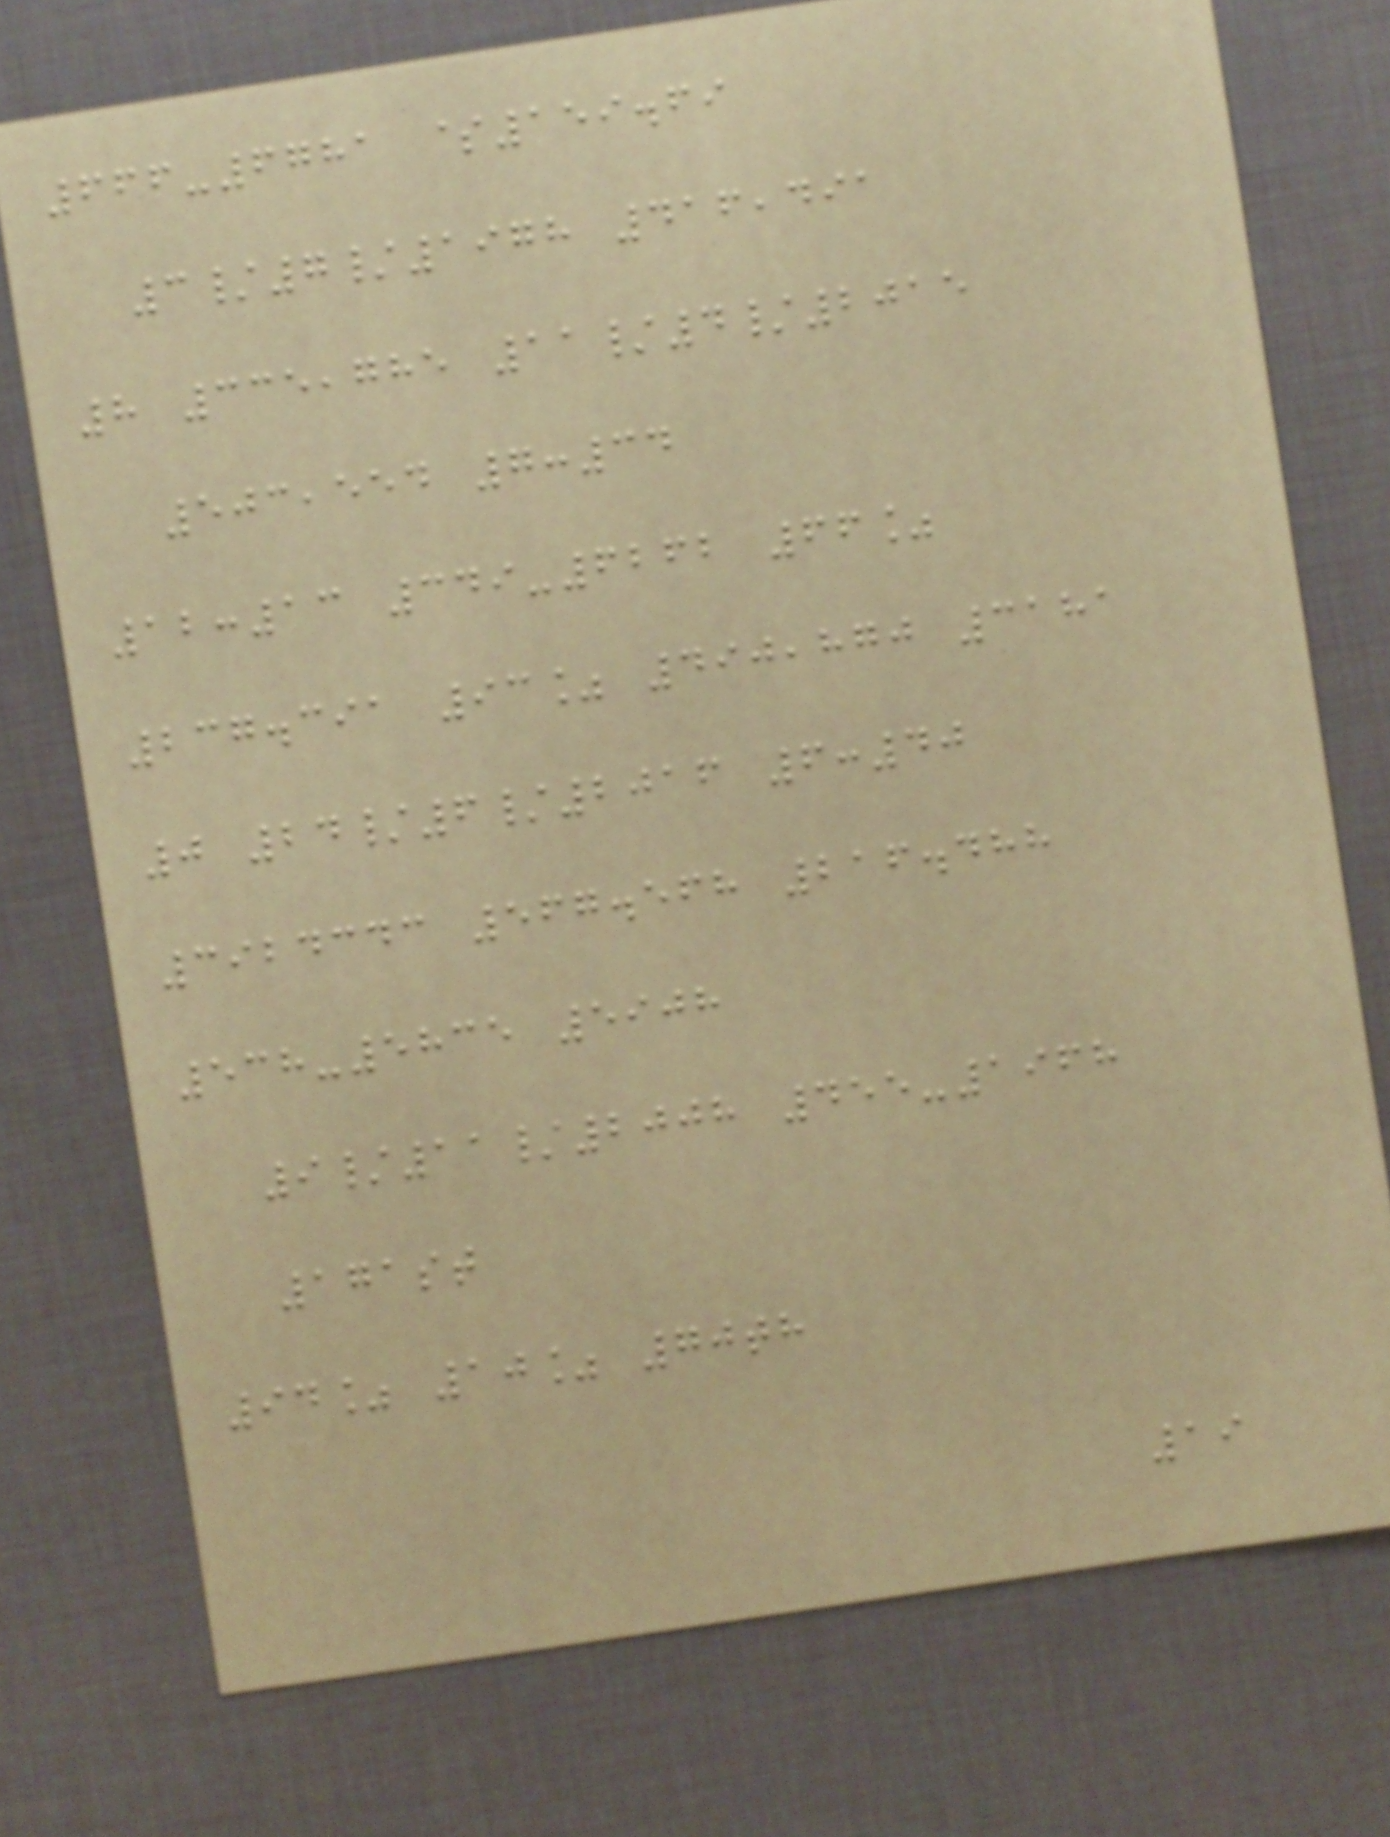666-6781 $159.69
3/7/1978 416,491
8 335,785 11/4/2015
503,554 7:34
12:13 349-6262 66%
237.391 93% 490,870 3181
0 24/6/2016 6:40
3924343 567.568 216.488
538-5835 5908
9/11/2008 455-1968
171st
94% 10% 70th
19
